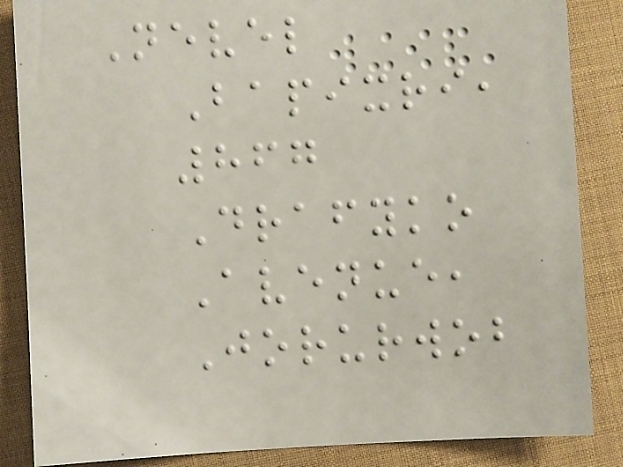Nevel
Bapixri,
867
Drafyko
Avenue,
Jorurwob
